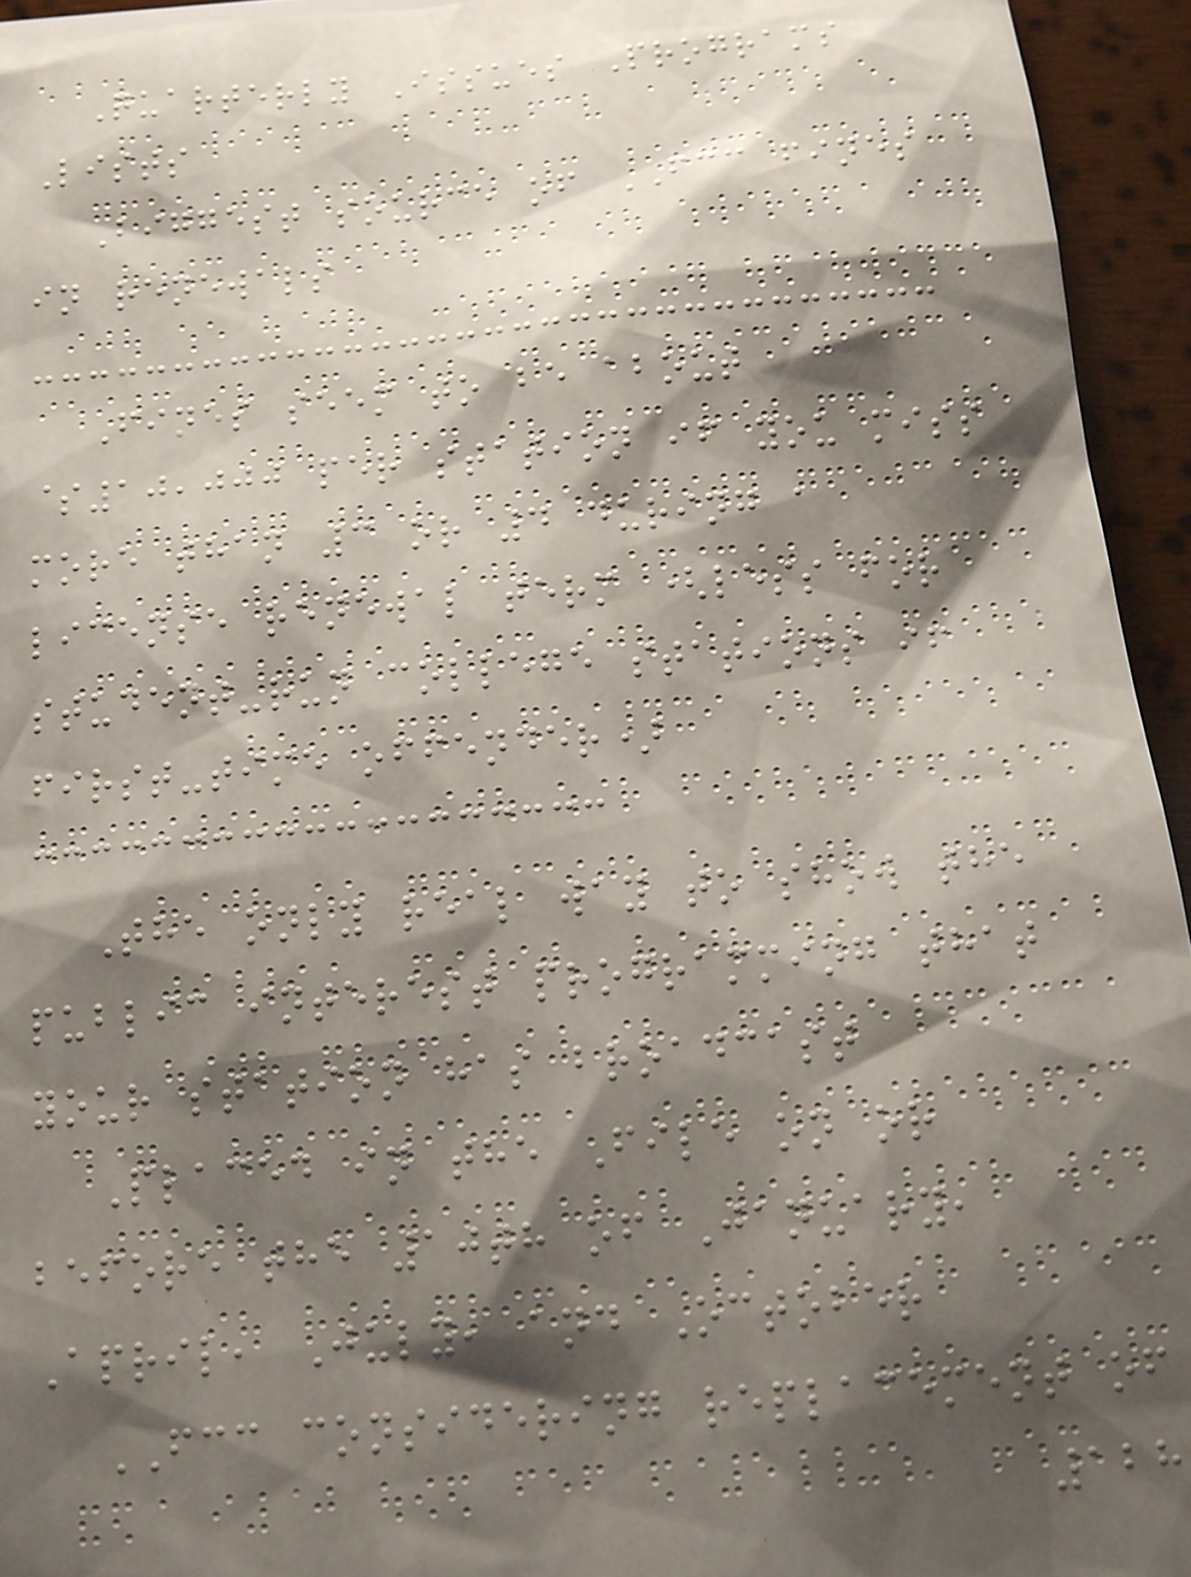Quarterly Issues Programs
Lists
Biggest source of FCC fines
in renewals
Fines seem to be about
$10,000 per station if you miss
more than 3 or 4 during a
license renewal term (less for
student-run college stations if
first-time offender)
The only real way to show the
public interest programming that
your station has broadcast
Placed in the File on or
before the 10th of January,
April, July, and October
FCC considering replacement of
128
